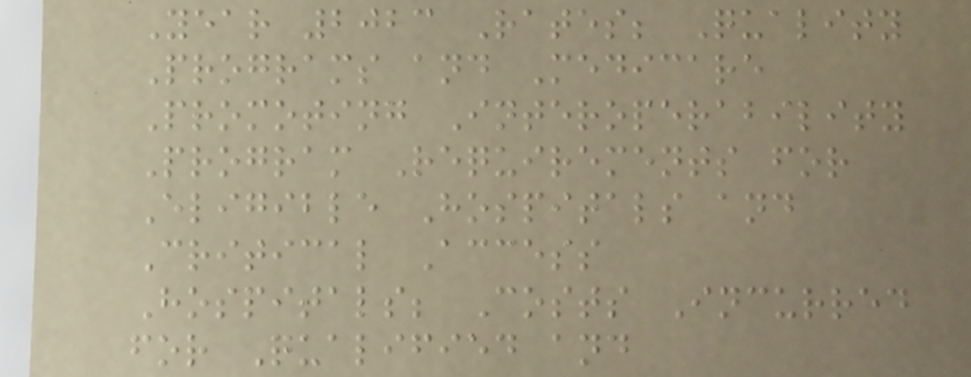Year 2023 Rates; Quality
Programs and Medicare
Promoting Interoperability
Program Requirements for
Eligible Hospitals and
Critical Access
Hospitals; Costs Incurred
for Qualified and
